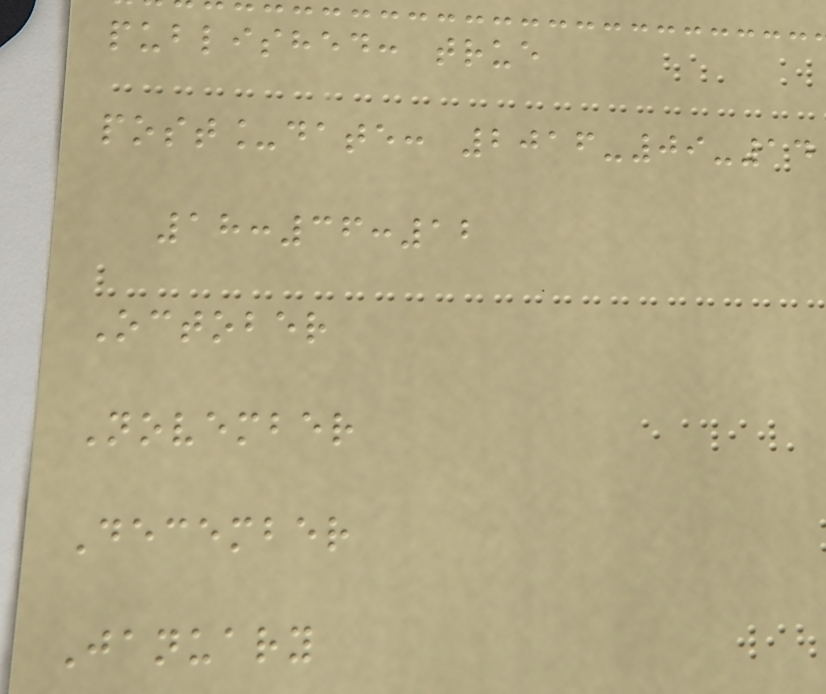published: true
post_date: 2016-09-14
18:36:12
October
November
December
January
